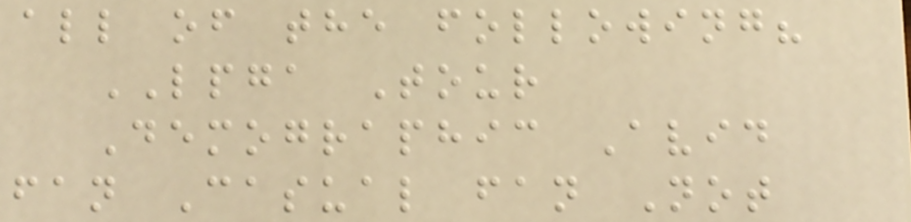all of the following?
LPGA Tour
Demographic Avid
fan Casual fan Not
